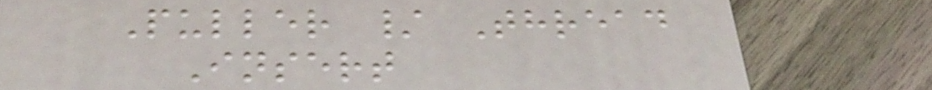Puller / Thread
Insert
